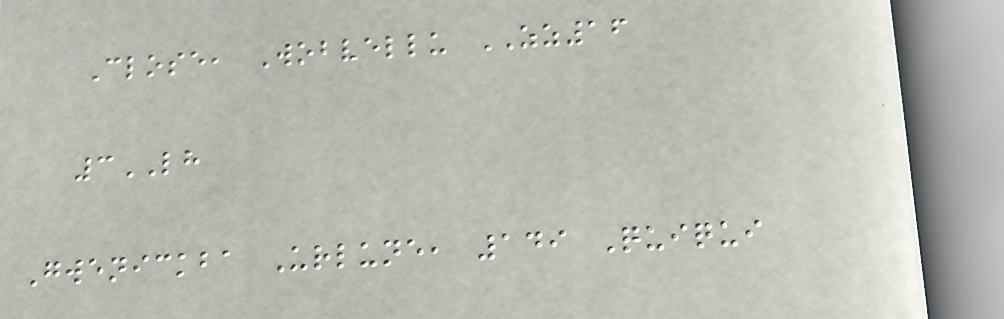Close, Wobvellu ZZ16
3LH
Gwenickba Urlune, 149 Quiqui
